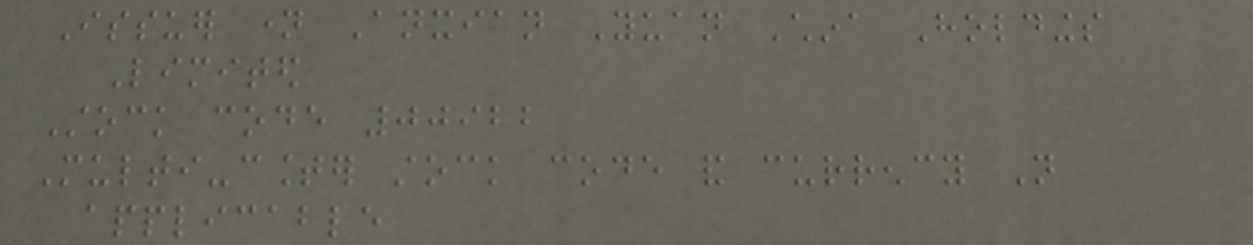Issuer name Anxian Yuan China Holdings
Limited
Stock code 00922
Multi-counter stock code and currency Not
applicable
